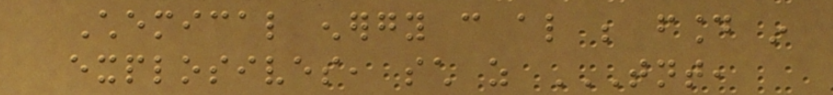Chemical energy can also be found in
explosives, such as TNT,
